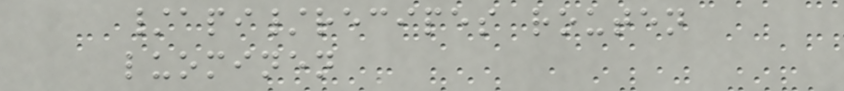/api/recipes routen
luominen
